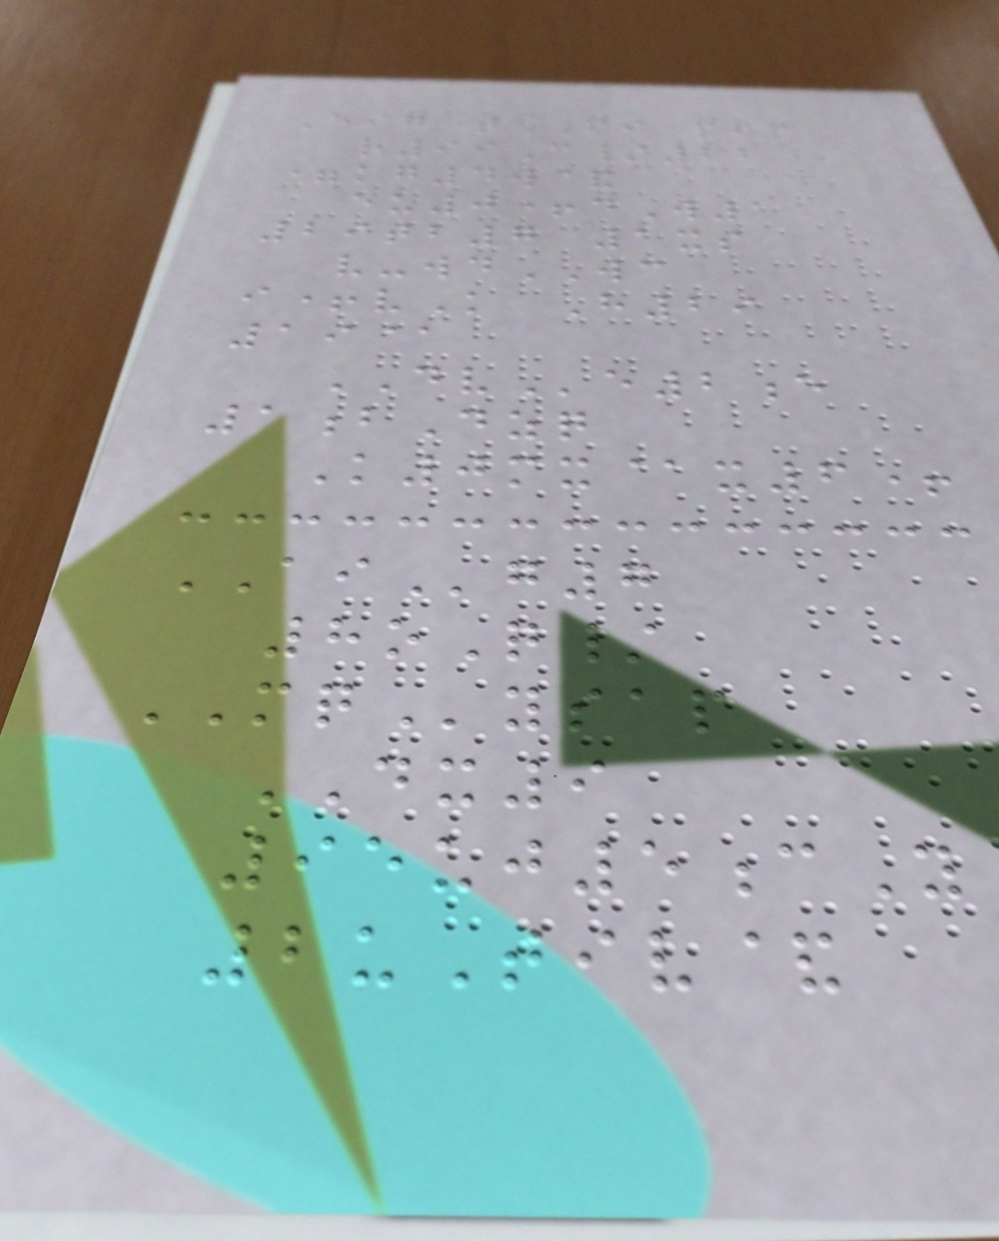Eig tFI pip
r99C/22
=kg4w&
eu0+dW1
29tb7 1xs
v-wdWC
i+vK H29
19@
DVe2e
1bDzq
K0mx@x6+
AIg7
8oQ/
MQysap
DX9
95uj5cY
2uTiv&
